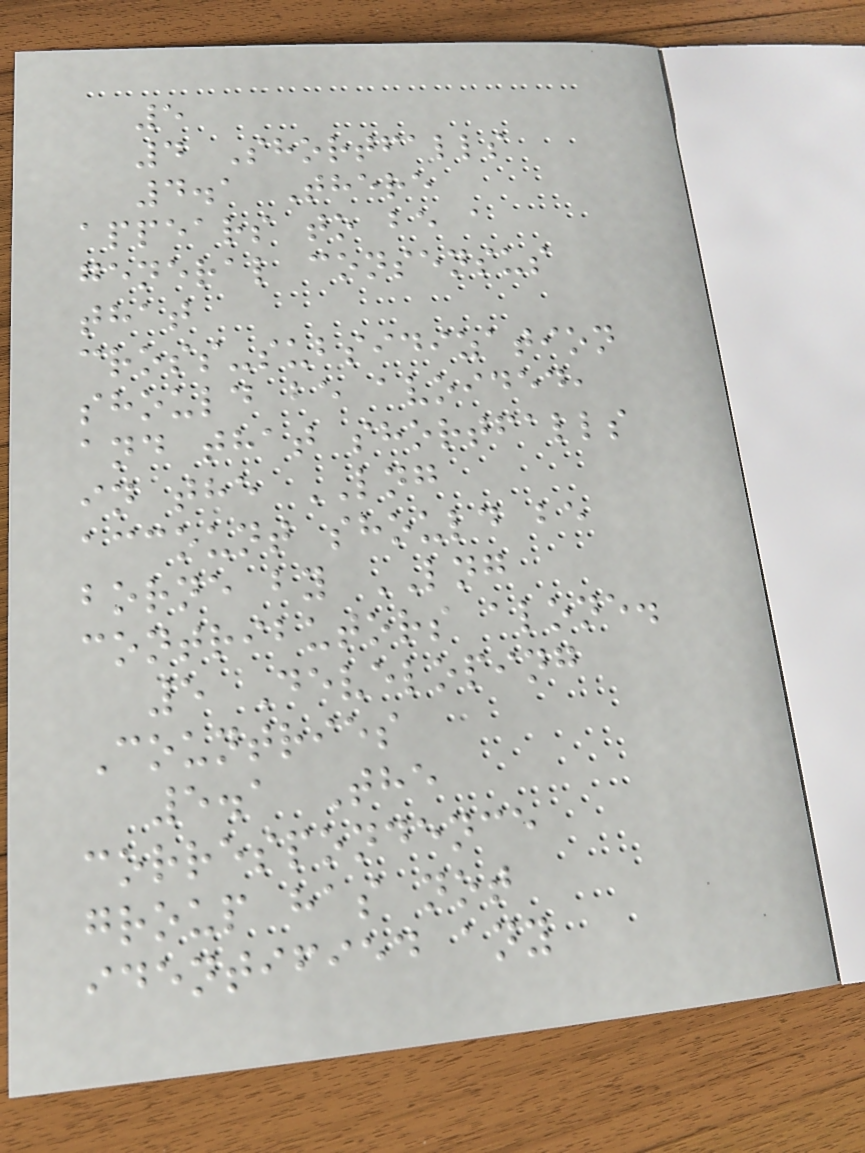5
4 Shortfalls
4.1 There
appears to be a
general consensus
that
cross-subsidization
should be avoided,
and that shortfalls
in the LNG
account should be
borne by LNG
contributors alone.
5 Developing
Countries
5.1 The
correspondence
group has not
identified any
